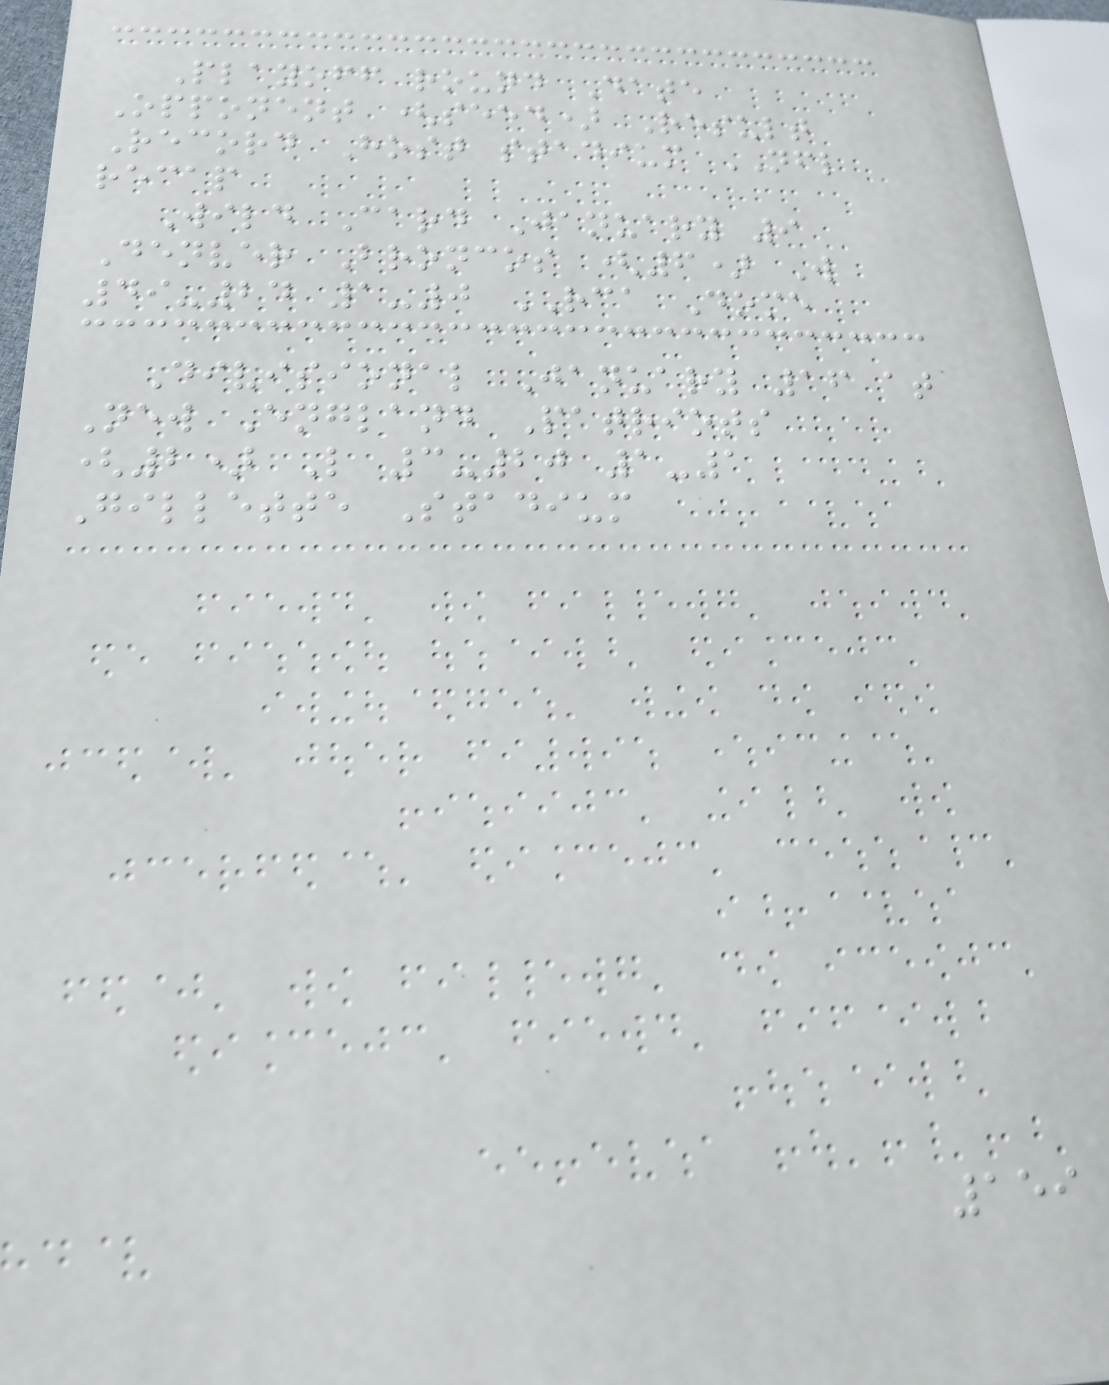Playoff round Date
Opponent (seed) Result
Record Host stadium NFL
recap
Wild Card January 9
Denver Broncos (6) W
49-24 1-0 RCA Dome
Divisional January 16 at
New England Patriots
(2) L 3-20 1-1
Gillette Stadium
159
